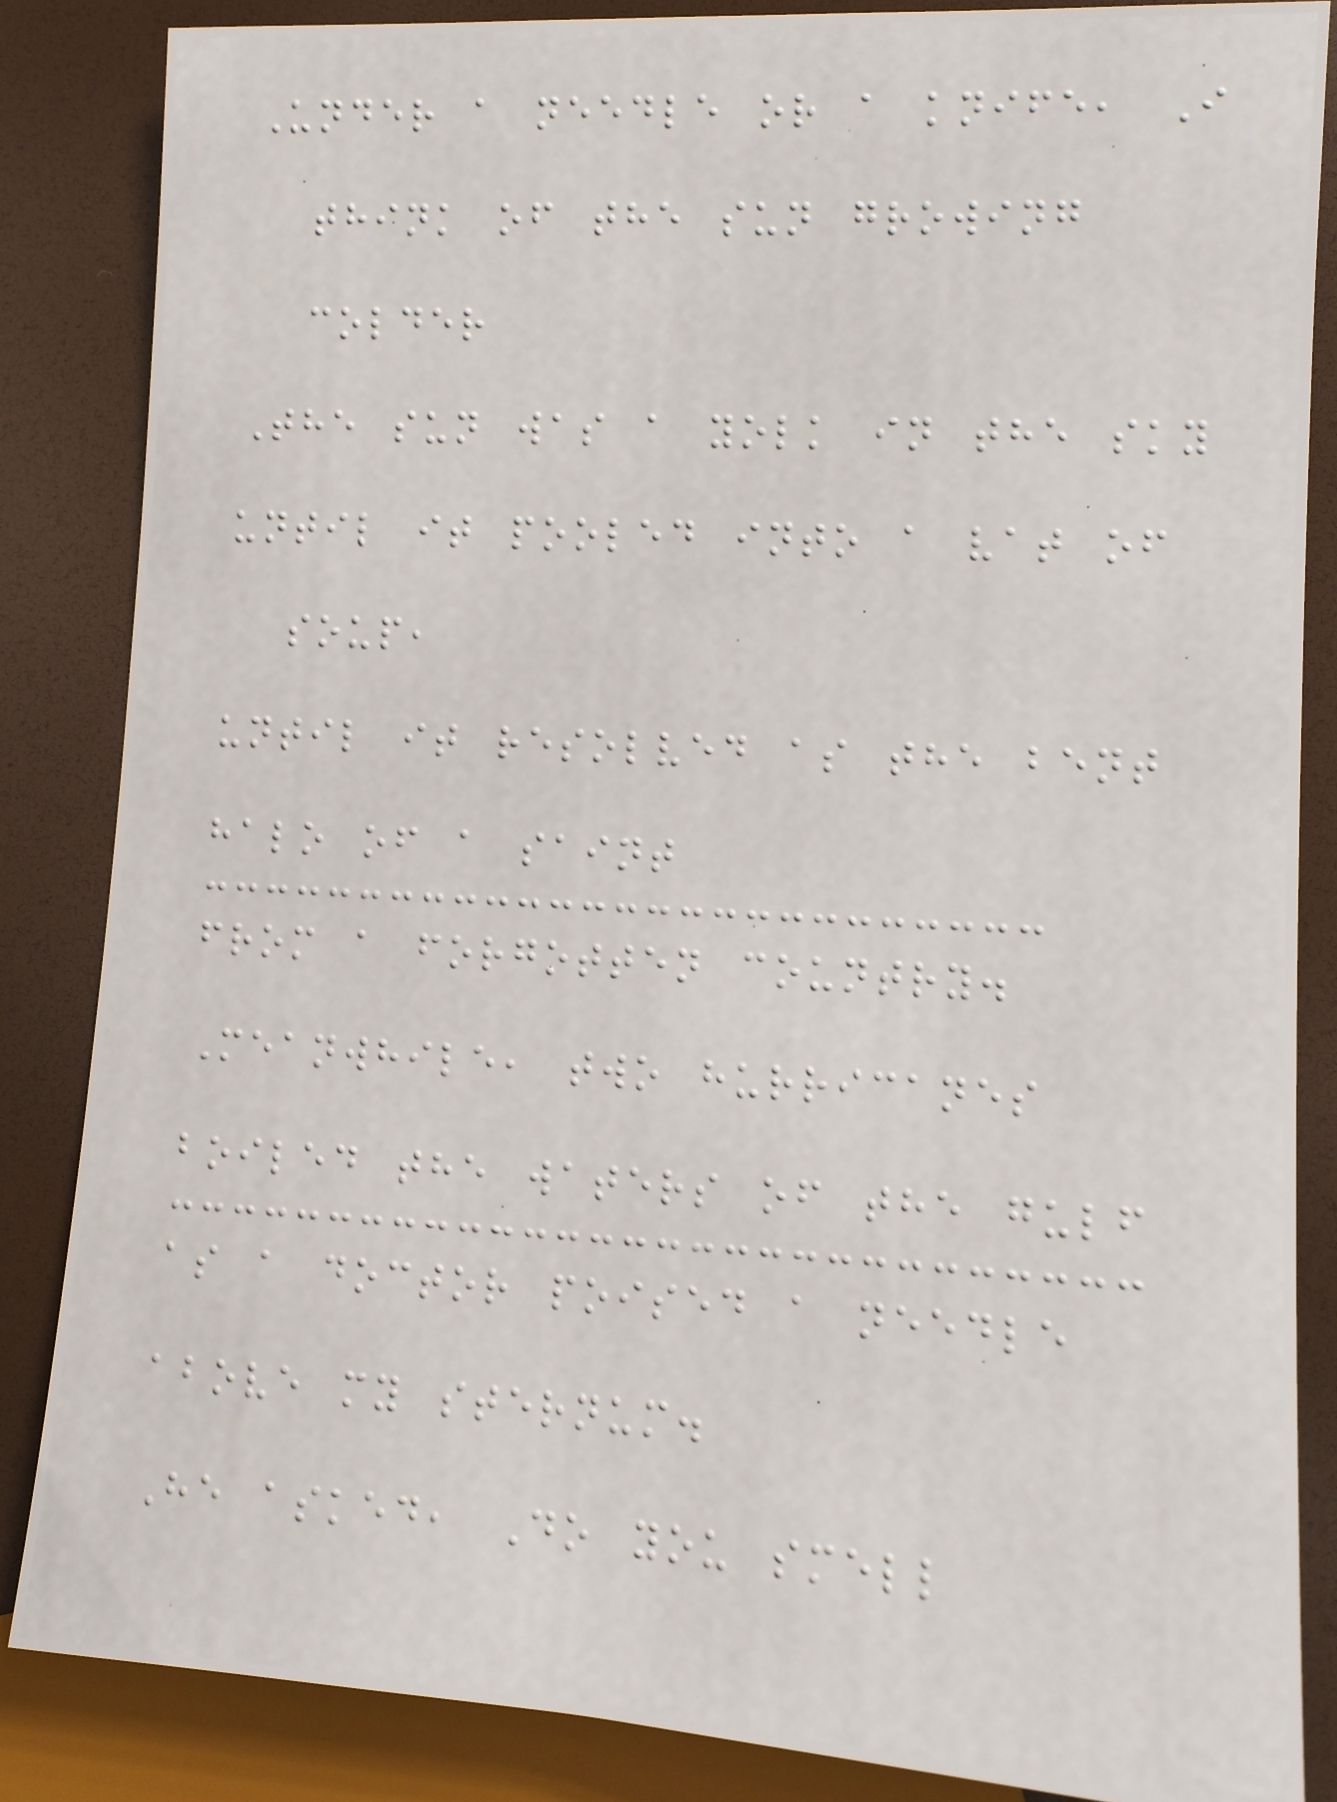Under a needle or a knife, I
think of the sun growing
colder
The sun was a yolk in the sky
until it pooled into a vat of
soup,
until it resolved as the bent
halo of a saint
from a forgotten country.
Meanwhile, two hurricanes
boiled the waters of the gulf
as a doctor poised a needle
above my sternum.
He asked, Do you smell
